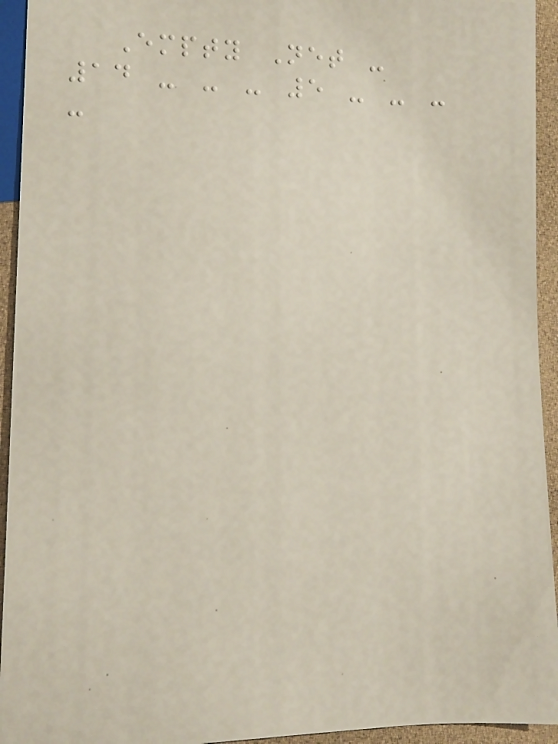Empty Net -
14 - - - 5 - - -
-
